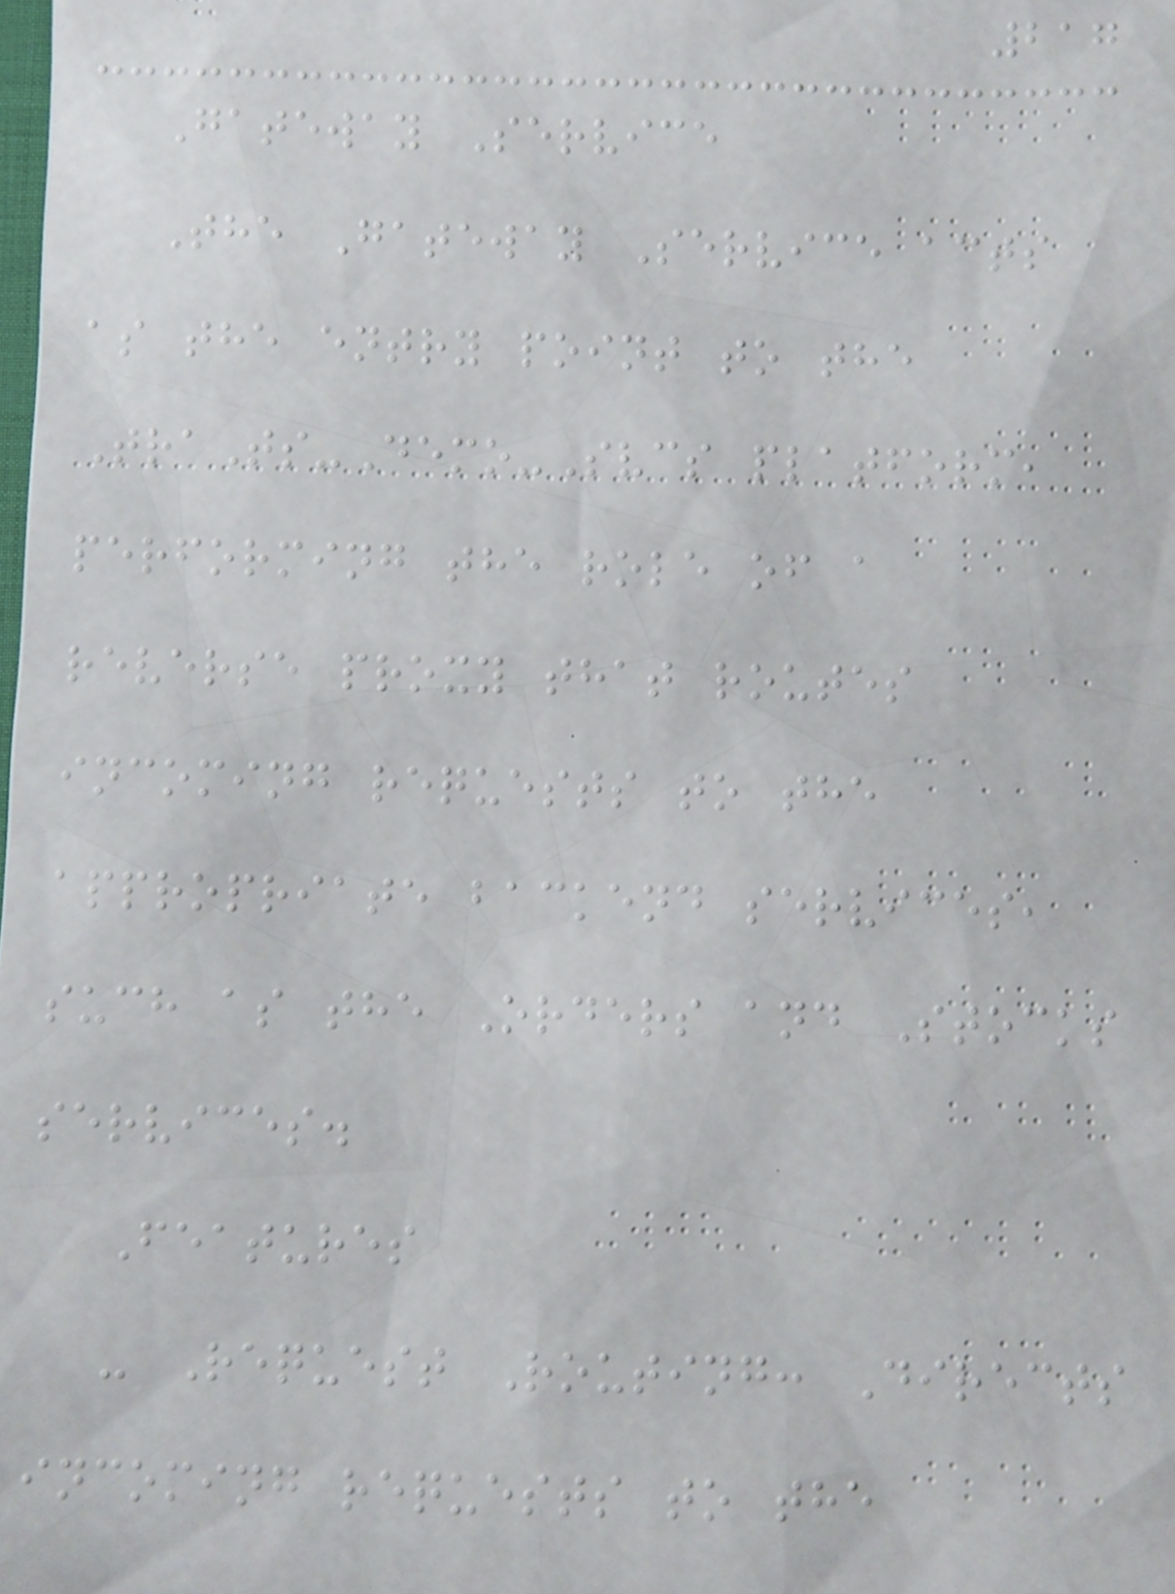217
Gateway Service
The Gateway Service acts
as the entry point to the
TraTs-Demo-Svcs platform,
performing the role of a
reverse proxy that routes
incoming requests to the
appropriate backend services,
such as the Orders and Stocks
services.
Features
- Request Routing: Directs
incoming requests to the
